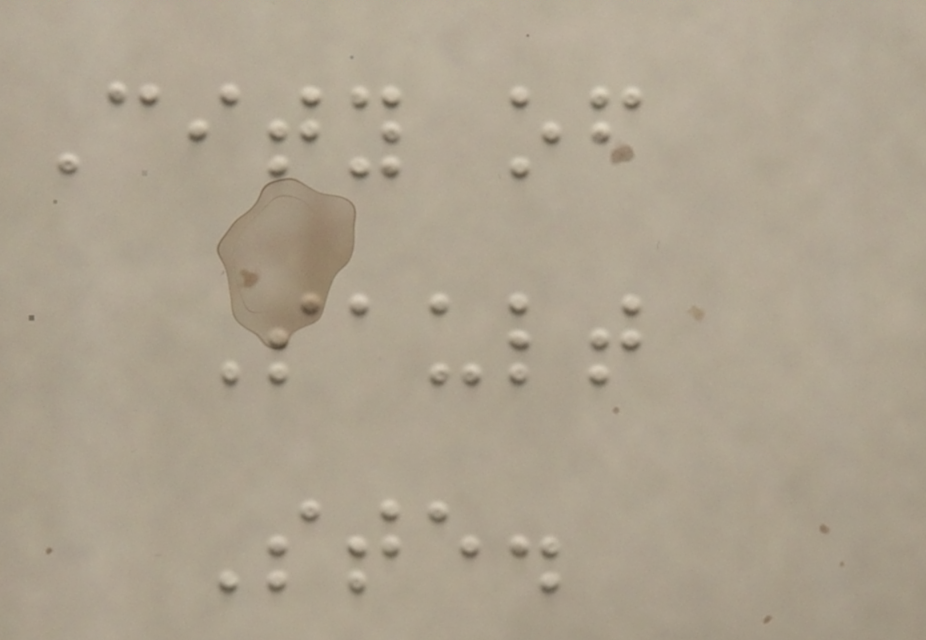City of
Sault
Ste.
